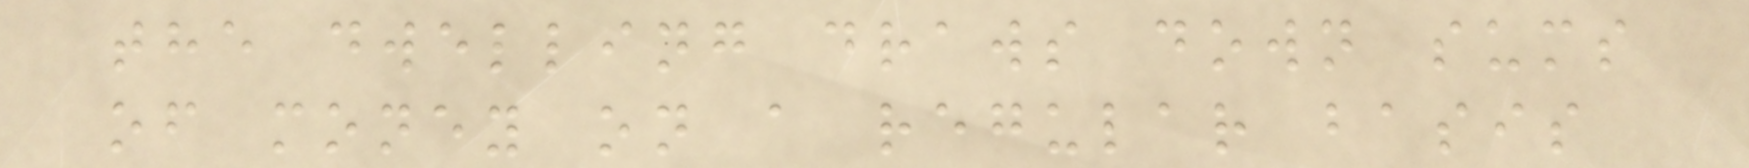the dwelling draws down sums
of money on a regular basis
